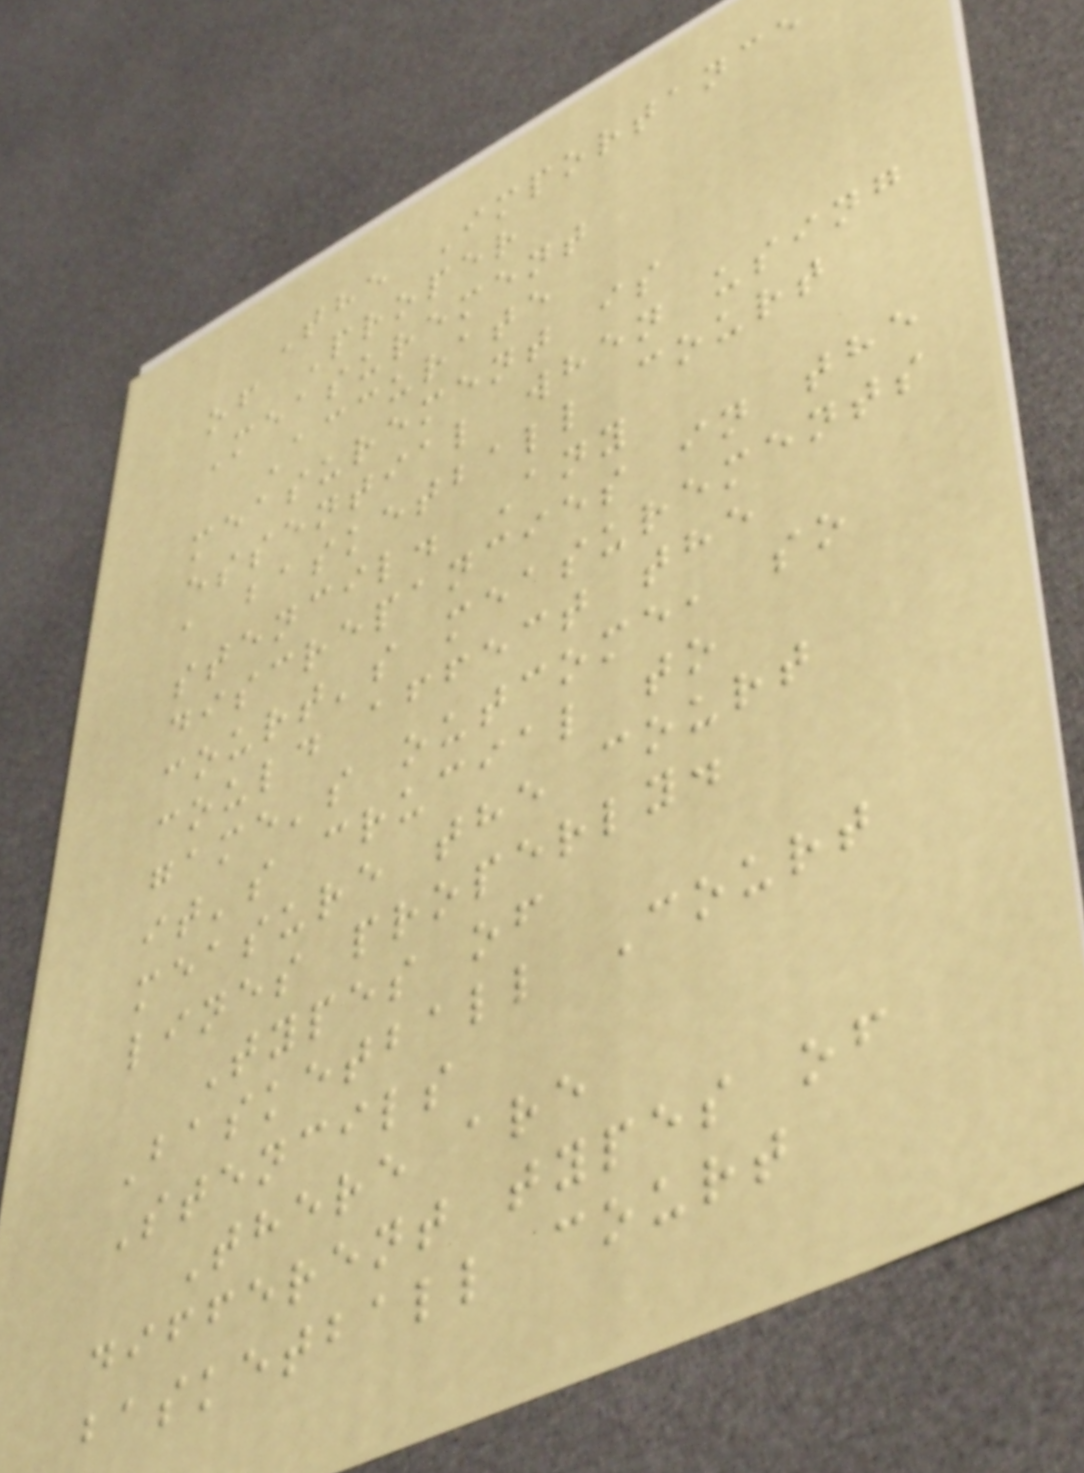The Importance
of Proper
Measurement
Accurate
measurement is
essential when using
a basketball court
stencil. Any
discrepancies in the
court's measurements
could affect the
game's outcome, so
it's crucial to
measure the court
lines properly.
Types of
Basketball Court
Stencils
There are
different types of
basketball court
